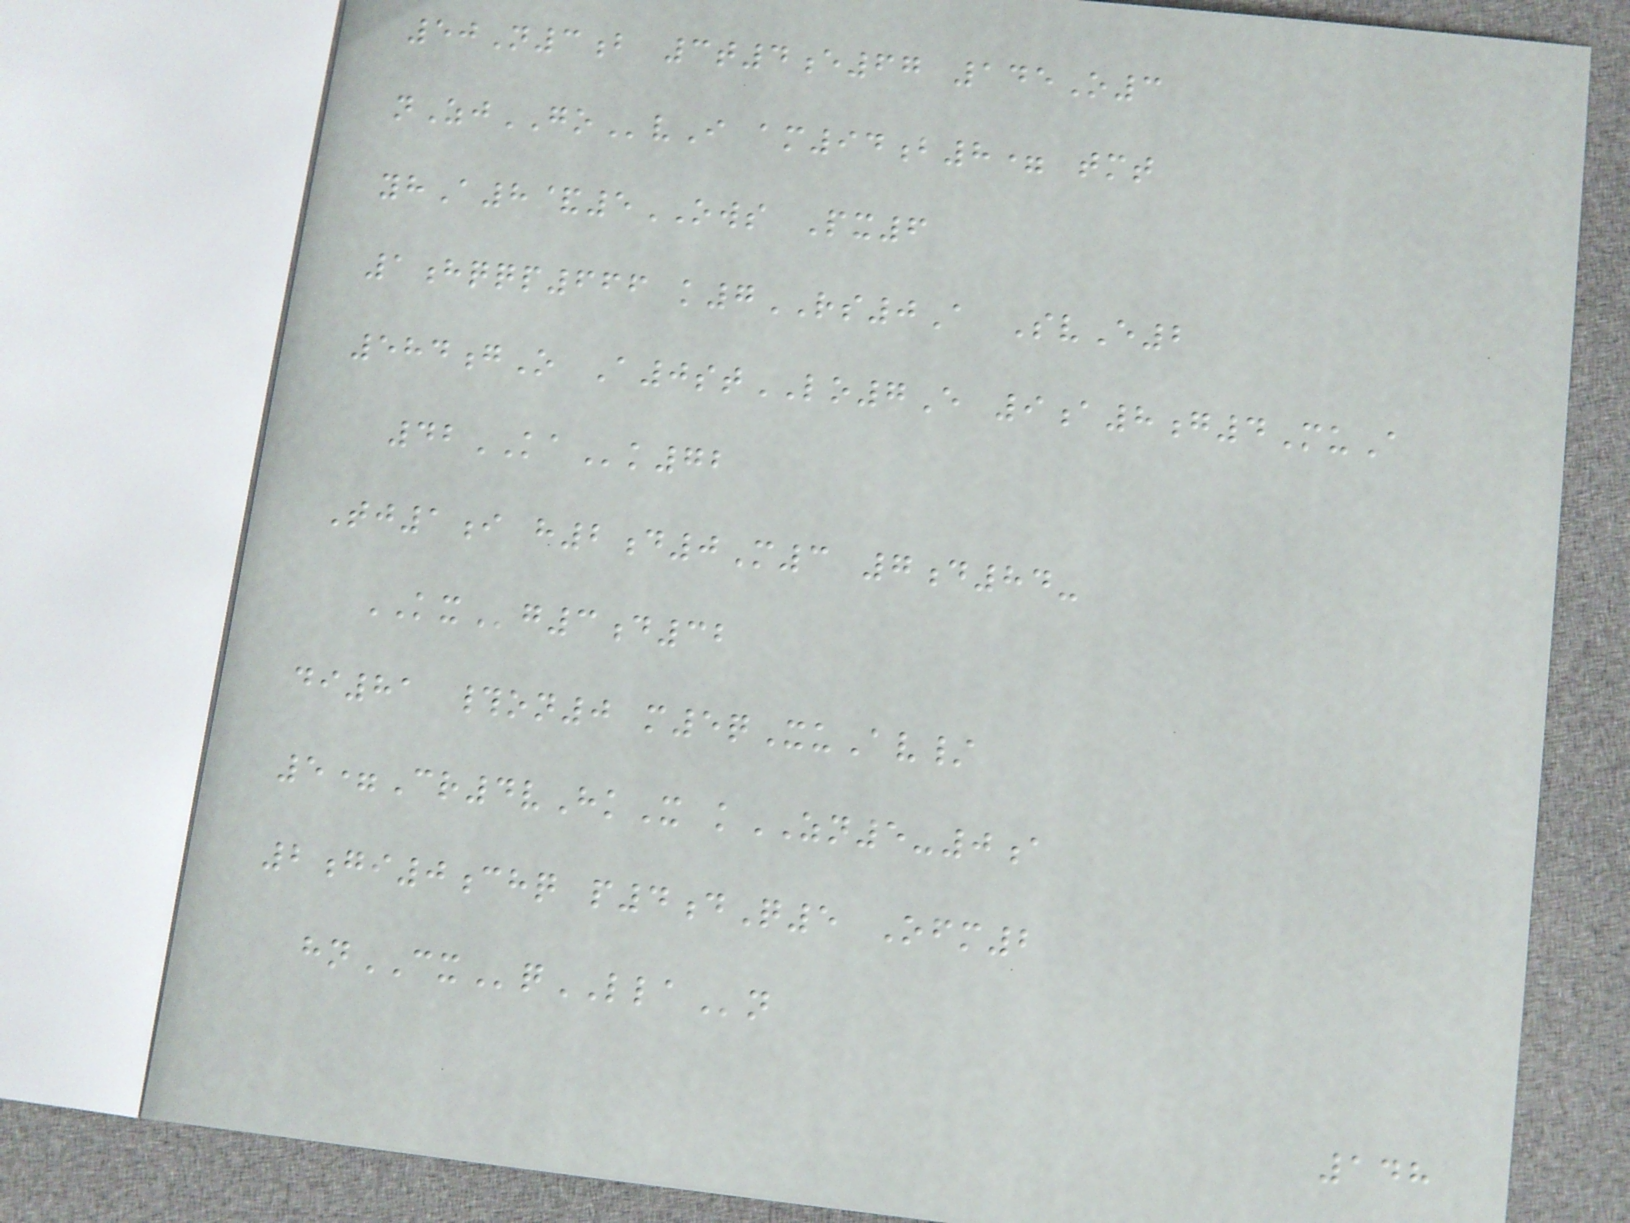50N3b 3t4e67 145O3
nZjGOvI am94b8= tmt
yhA8&5OWS Px6
1hqqp666 k7RS0A SvE2
584gO A0stLO7E 9a8g4MuA
42KAk72
Tj1i h2d0M3 7d84-
KXg3d32
di81 #on0 m5qXuAv/
5=Cr4vHkX kZN5-0a
2gi0chq p4dQ5 Ofm2
hnCXqLLAn
148
